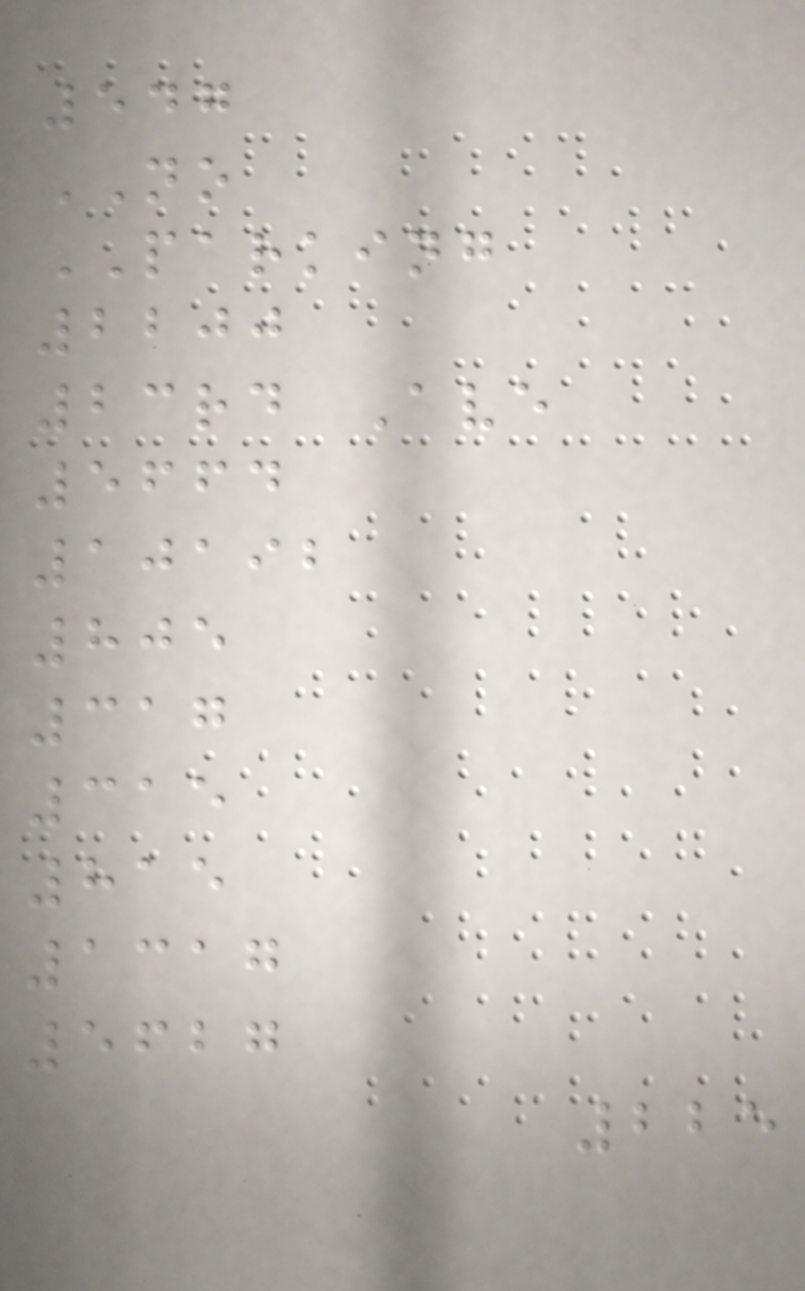547
NO
PARKING
2200
23rd Ave
5664
10192
805
317
315
815
1317
5627
225
